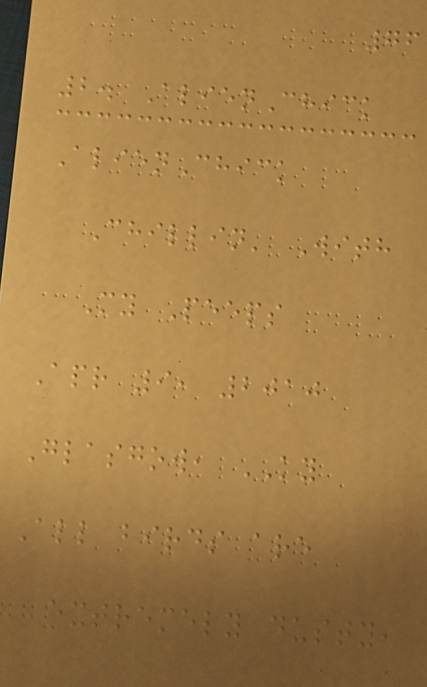76
2. AlienChick
AlienChick
Chillin' With
My Peeps
Apr 9, 2010
Glasgow, KY
All birds are
extremely dusty,
